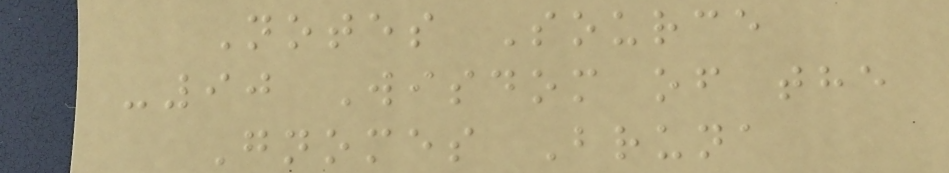Notes Source
-90 Wisdom of the
Gnomes Bruna
